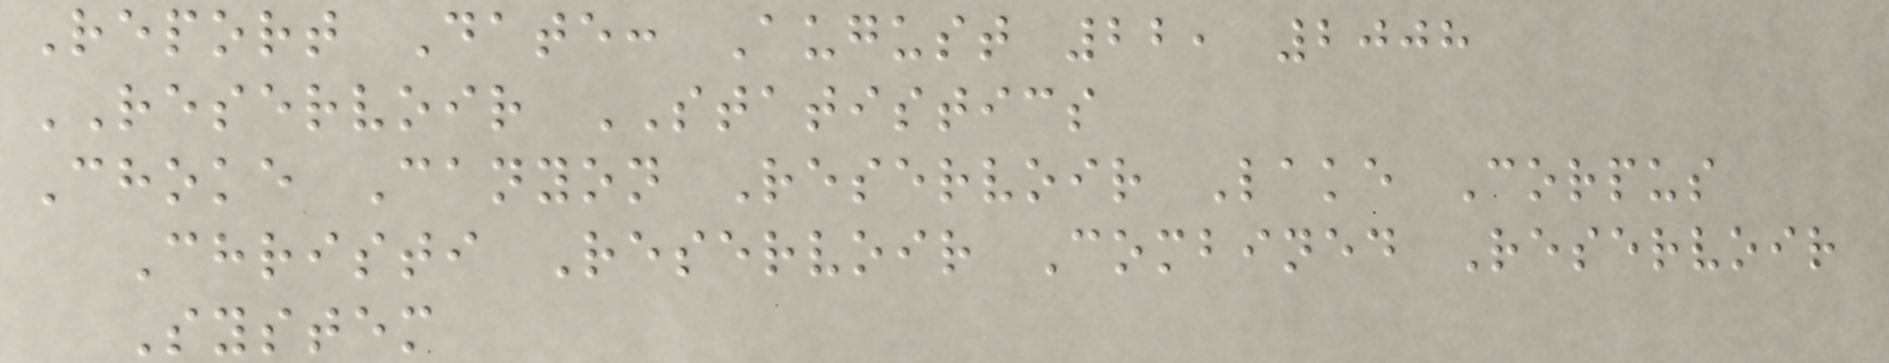Report Date: August 22, 2008
RESERVOIR STATISTICS
Choke Canyon Reservoir Lake Corpus
Christi Reservoir Combined Reservoir
System
